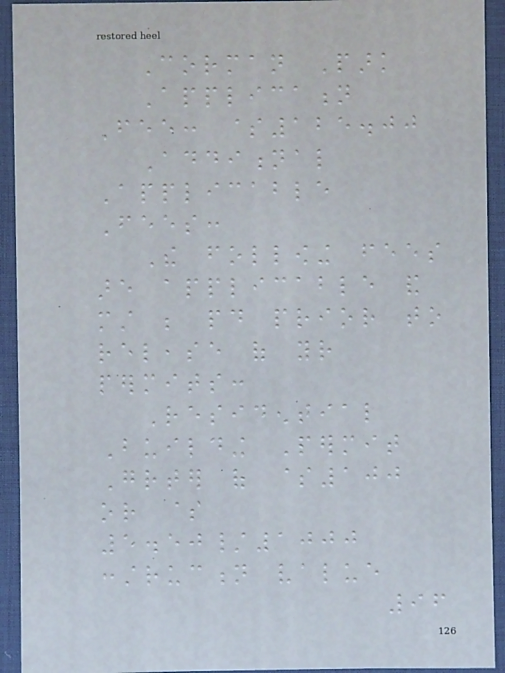Corman Park
Application
Fee: $125.00
Additional
Applicable
Fees:
The following fees
are applicable and
must be paid prior to
release of your
permits:
Residential
Building Permit
Greater of $100
or $
5.50/1000
construction value
96
